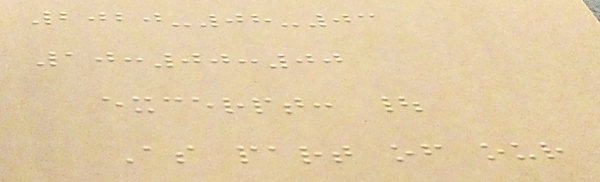2020-08-03
10:00:00
excerpt: |
As part of our
